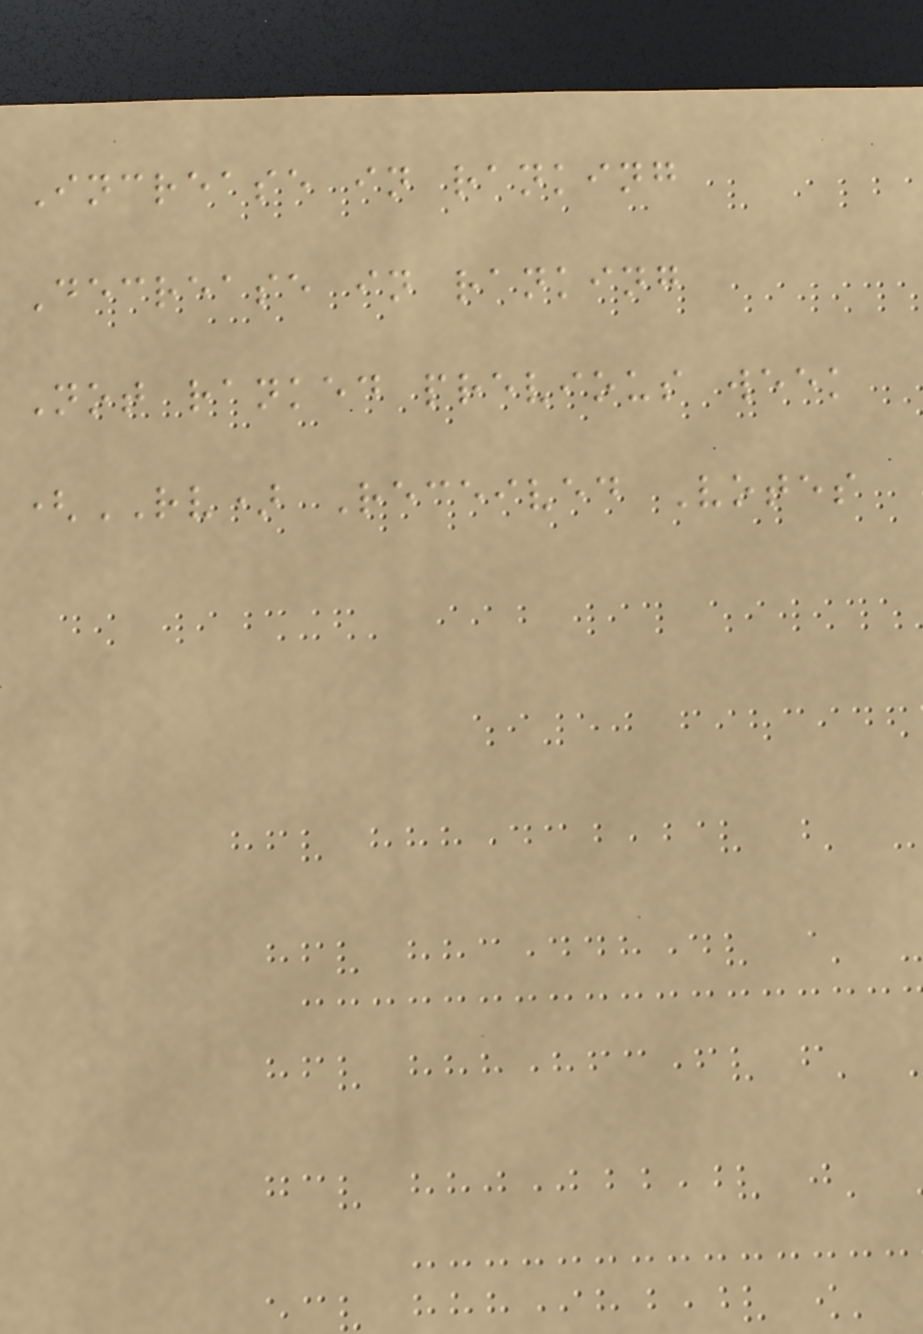Increase in ranking
Decrease in ranking
Not ranked previous week
(RV) Received Votes
